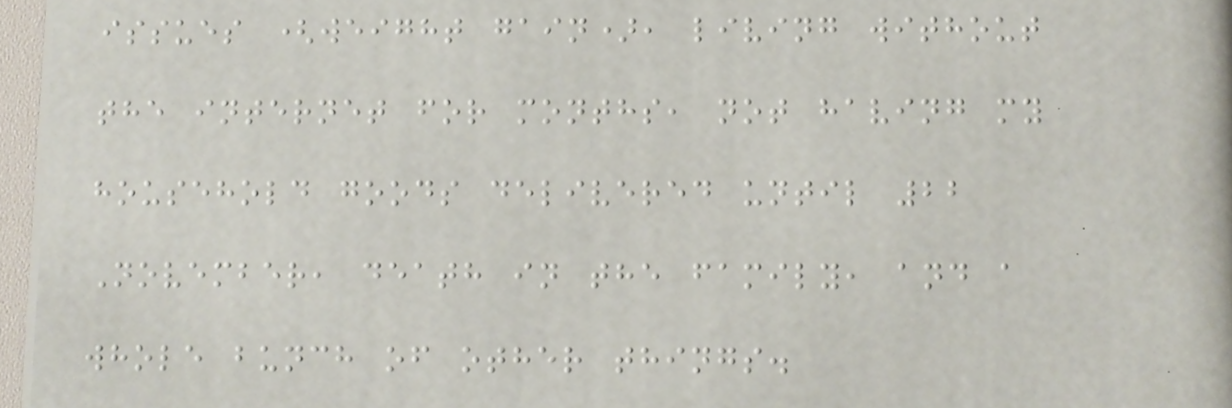issues (weight gain), living without
the internet for months, not having my
household goods delivered until 22
November, death in the family, and a
whole bunch of other things.
